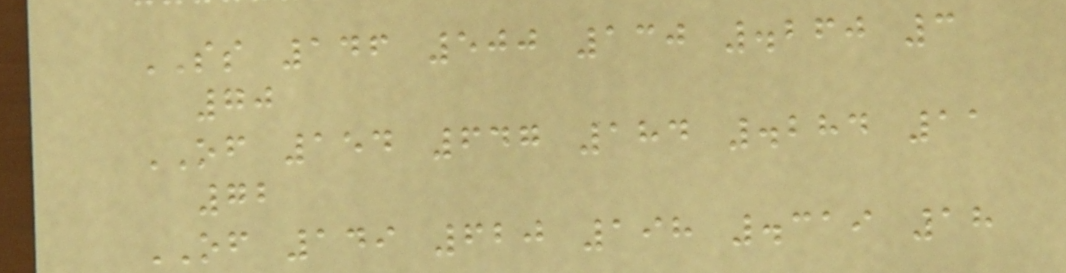SS 146 500 130 .260 3
70
OF 154 647 184 .284 11
72
OF 149 620 198 .319 18
